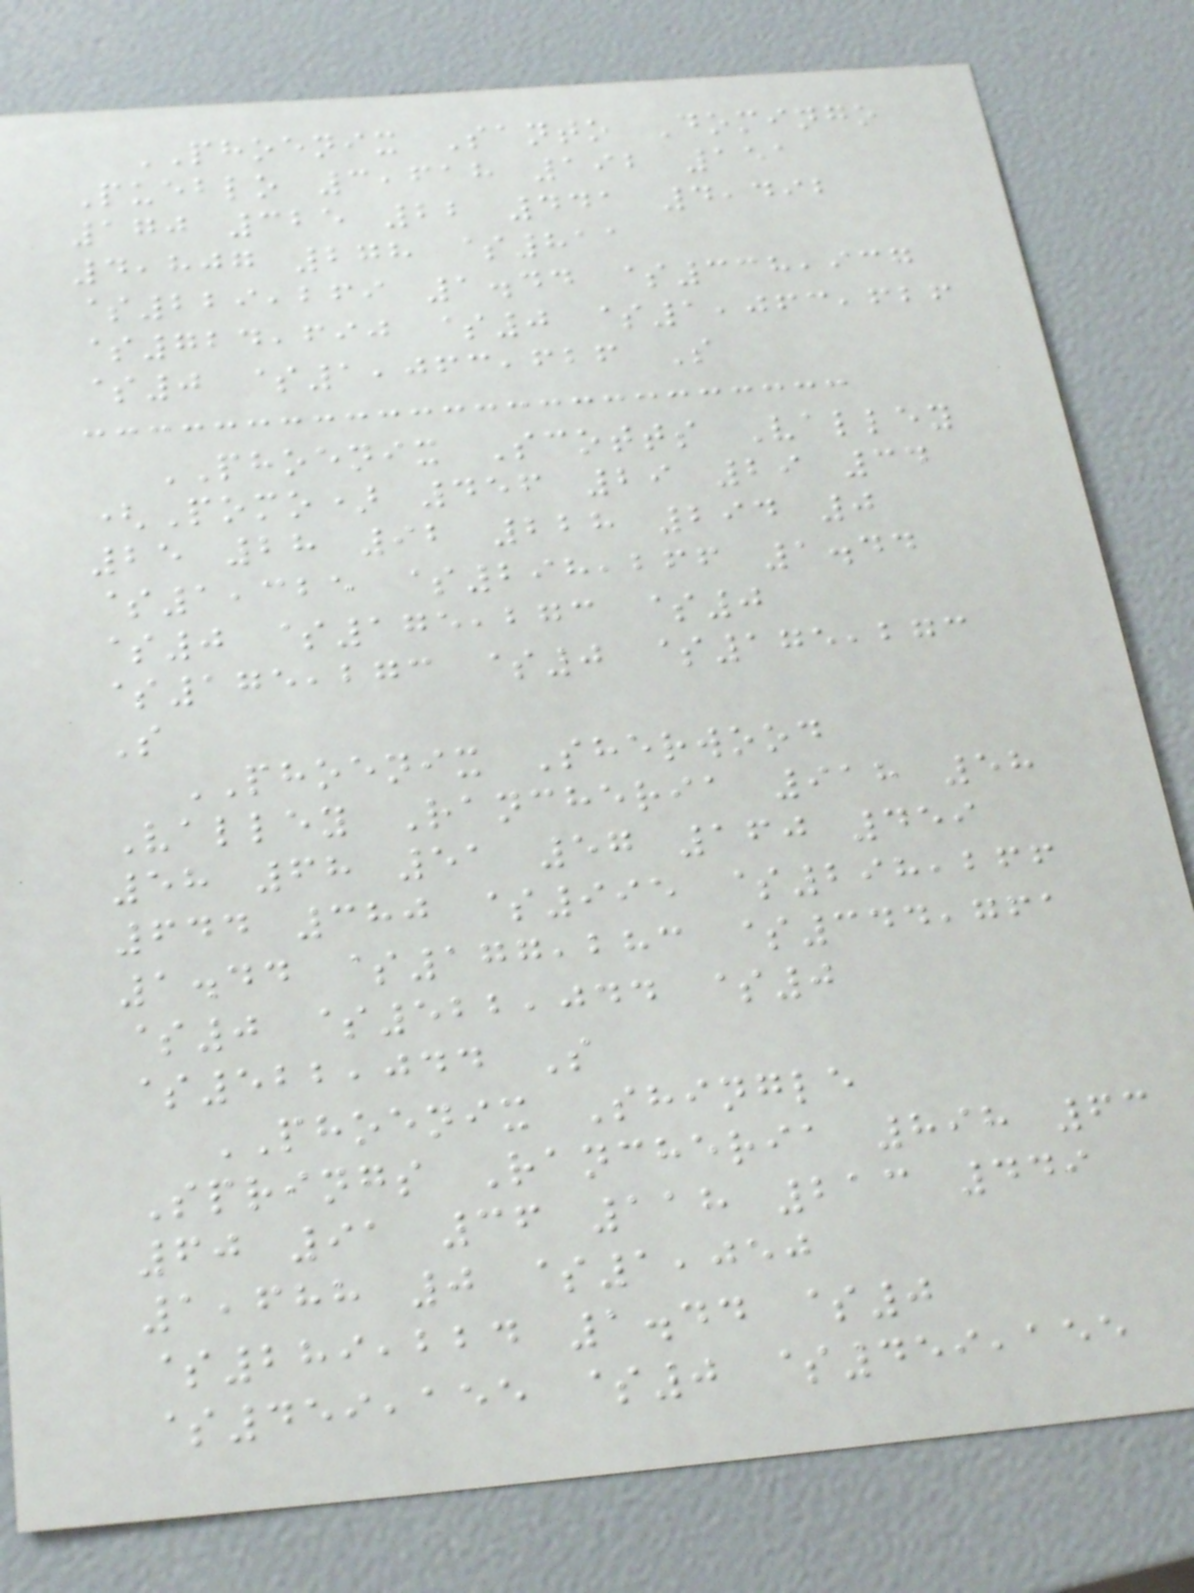PHOENIX Santo Domingo
Pueblo 3,618 192 151
170 325 22 441 4,492
4,807 278 $811
$229,269 1.44 $338,937
$724,690 $0 $1,063,626
$0 $1,063,626 S
PHOENIX Scotts Valley
(Pomo) 456 29 29 34
25 28 92 228 294 0
$1,325 $298,266 1.44
$0 $175,273 $0
$175,273 $0 $175,273
S
PHOENIX Sherwood
Valley Rancheria 918 58
58 68 51 57 160 459
644 380 $995 $298,266
1.44 $177,283 $344,761
$0 $522,044 $0
$522,044 S
PHOENIX Shingle
Springs Rancheria 898 63
60 91 36 118 213 449
1,688 0 $1,050
$289,224 1.44 $0
$459,155 $0 $459,155
